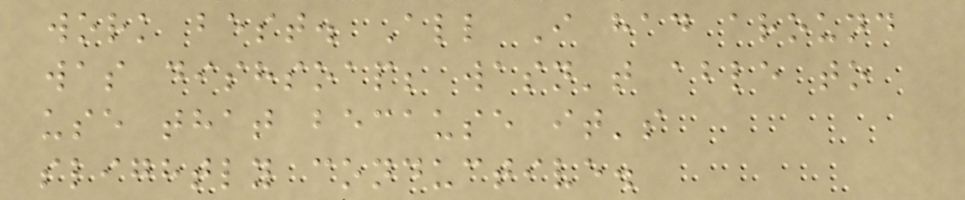work best. All I had around
was dishsoap; wasn't able to
use that because it's
slightly conductive.
